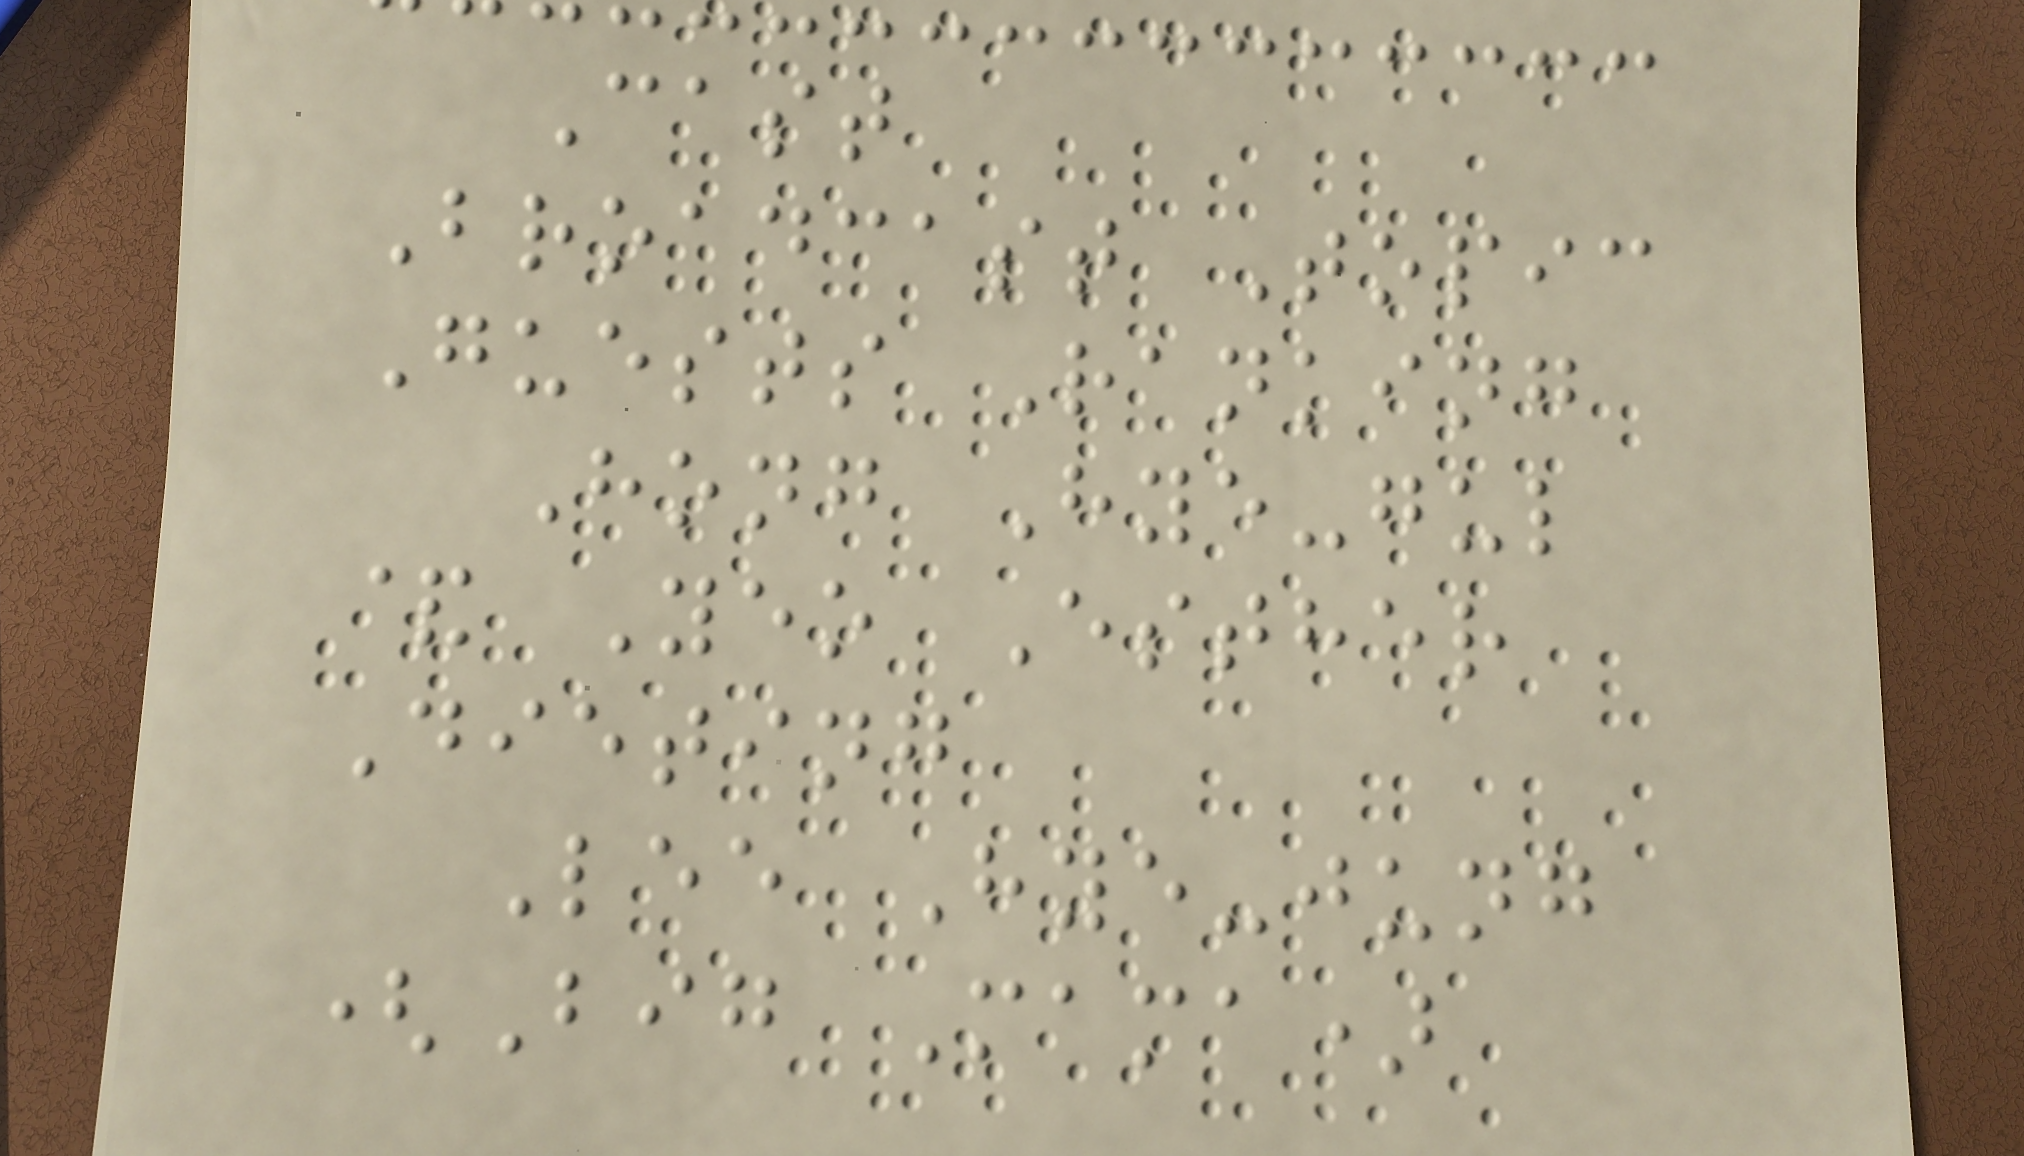Cast
Broadcast Topic
Guests Ranking
Hong Hye-gul
& Yeo Esther
Dieting
Lee Hye-jung
(Big Mama)
